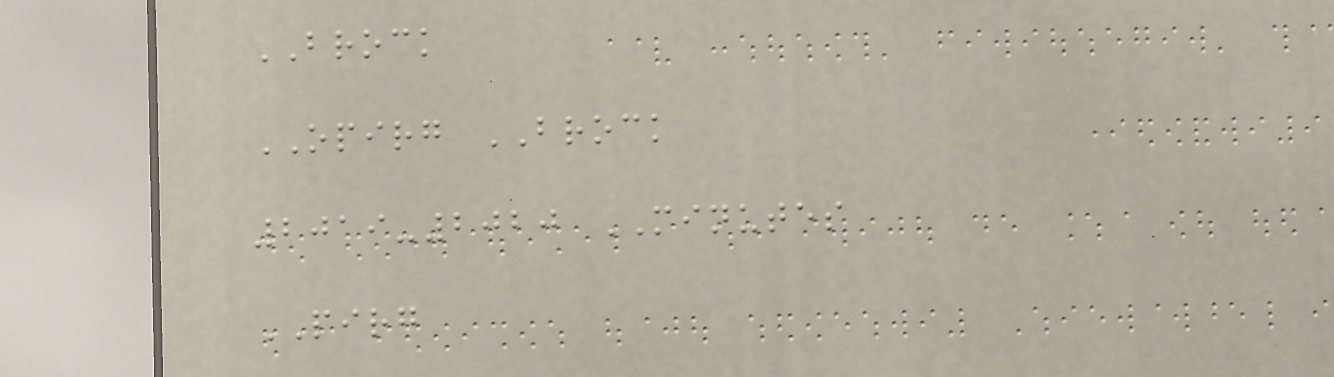BROCK
OPIRG BROCK
2019-2020 MINUTES
PIRG
